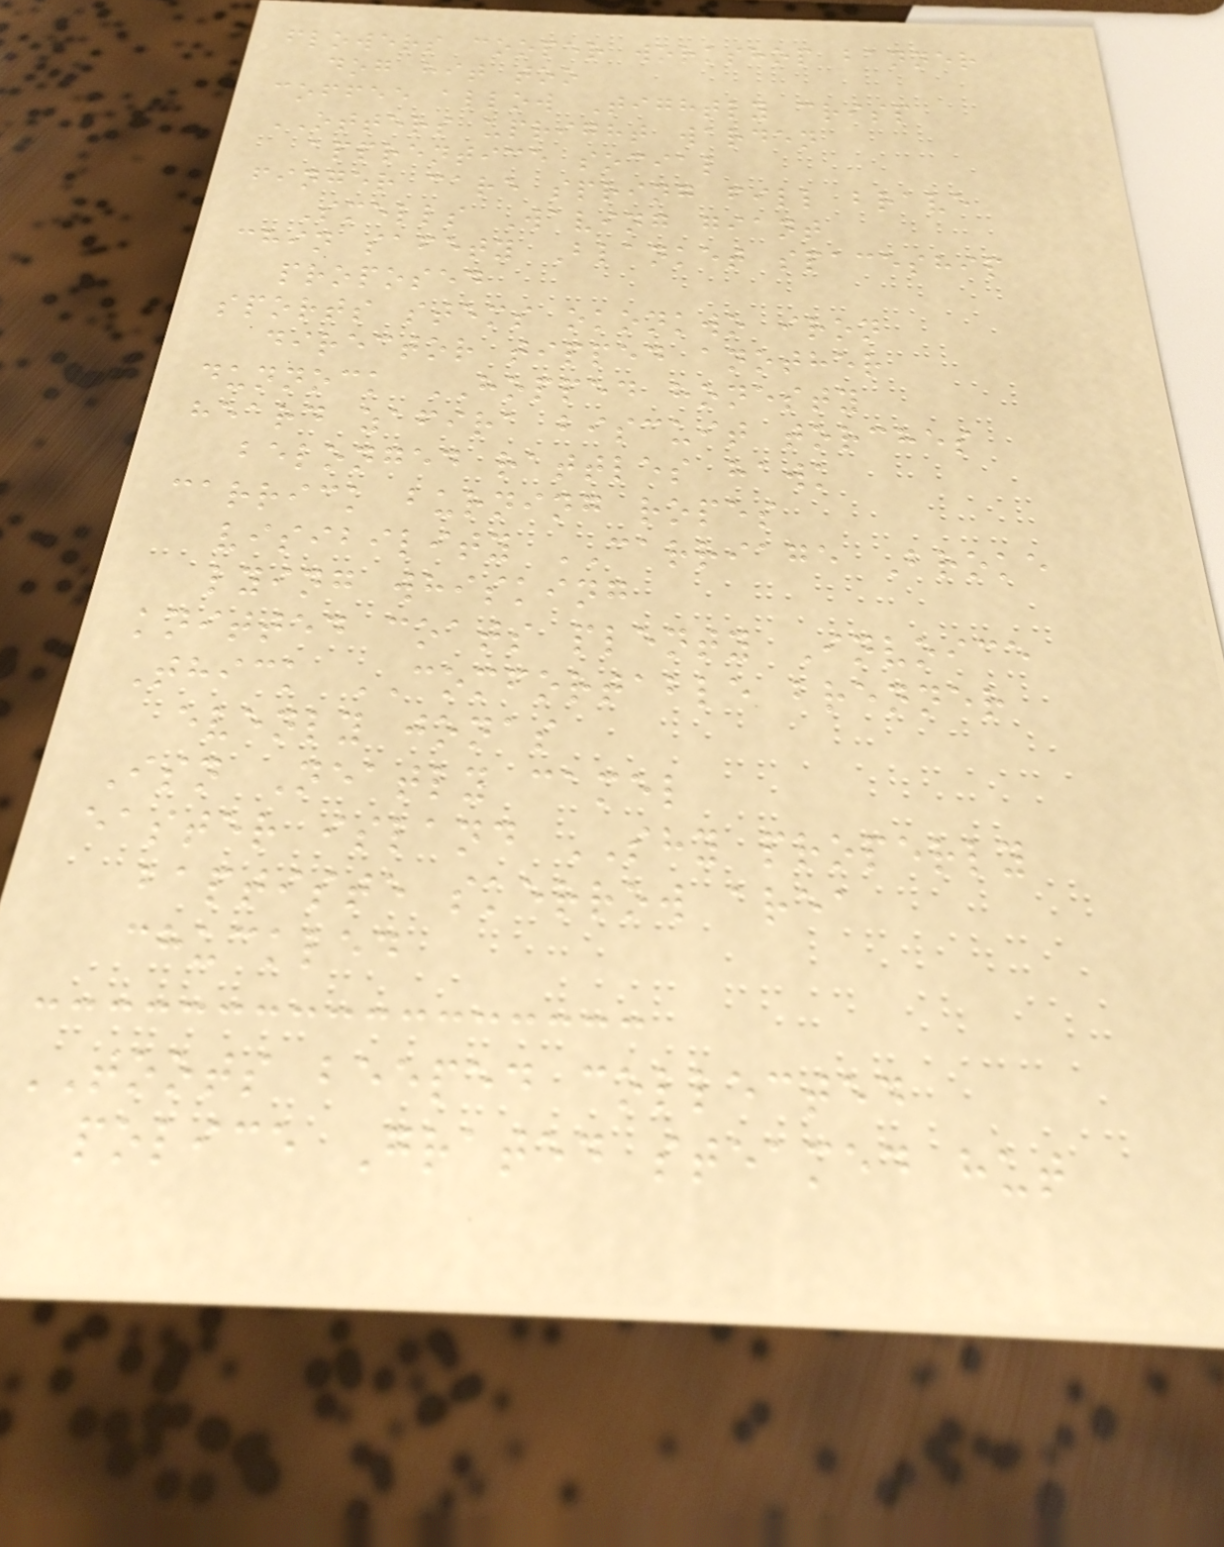flowers cooper workshop banner
dog hit too
coffee allow Tightly crisp
OTTERS upright warden
apprentice social
finger care spring fill brave
Smells Waving giant
chin safety Blanket spaceship
proposed
sports stems okonkwo iron
director tipped another
dunnock HOPPED honesty
heard zafira biscuit torches
belonged rattles hawk
carrick burning ropes
visibility CARRIAGE Broke
lying whisking
knitted coats plenty Invoice
Thick COMFORTABLE brenner
evenly jonas
Isn Neatly camel
easter island SHY properly
baptiste skerrow area
chuckled
TOOTS beeped collected
police Grated steamed hut
